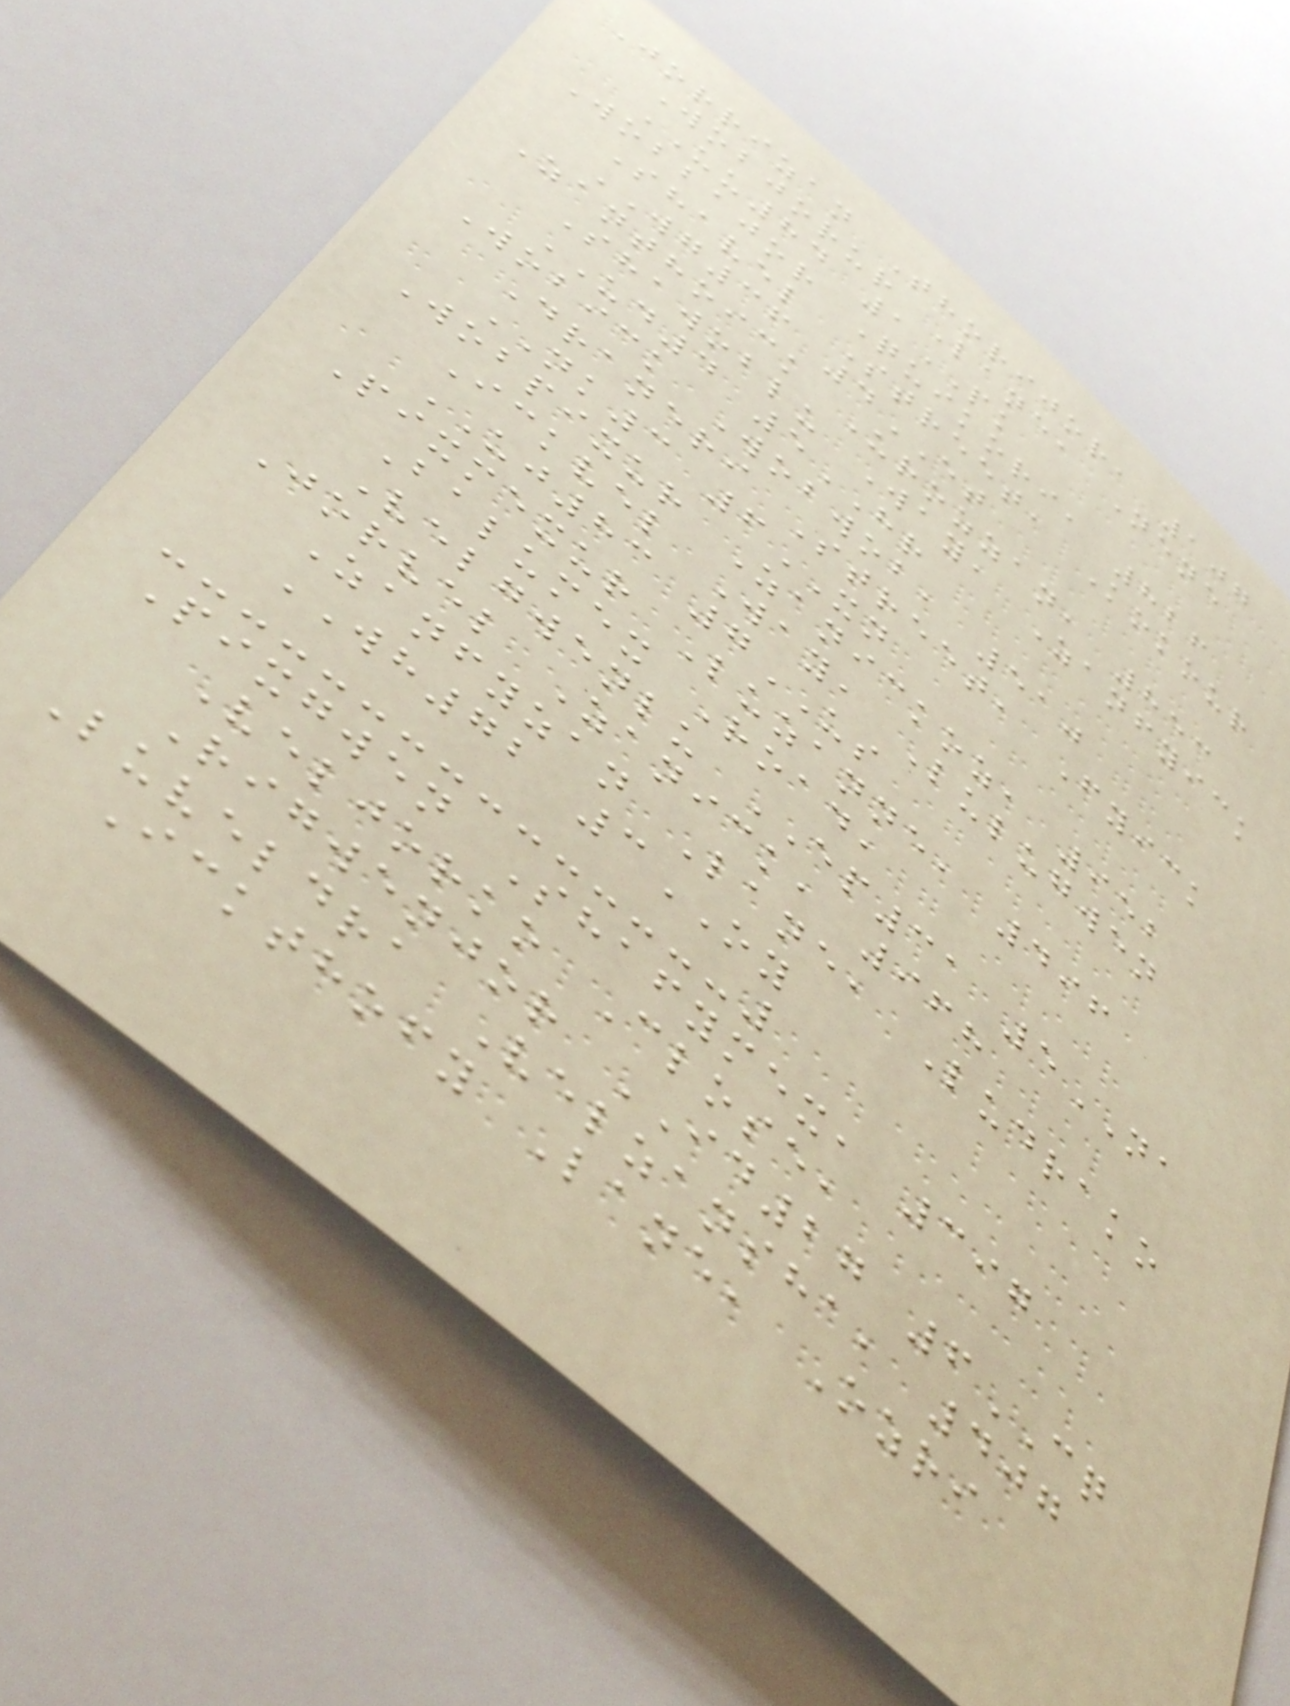Jorrizan Thorijor, 107
Wobjorur Lane, Nene
UU84 1PK
Wobbajor Quikori, 826
Shavel Street, Kokour
WG36 4ET
Zanthoick Urozzan, 853
Shawoblu Way, Zanfyick
UD4 5HR
Wobick Wobwob, 510
Draneri Street, Fyick
NK3 6XN
Wobpixur Zanickoz, 952
Ickvel Way, Lulugwen
UJ83 7US
Pixmexur Luzanne, 496
Balumex Road,
Velgwenlu EP31 5NA
Jorvel Zanick, 968
Zanfyzan Lane, Ludrako
WH72 3OY
Pixgwen Shafymex, 397
Veljorko Close,
Rigwenjor ID27 6CQ
Luveldra Velzansha, 407
Ickthofy Lane, Ozri
